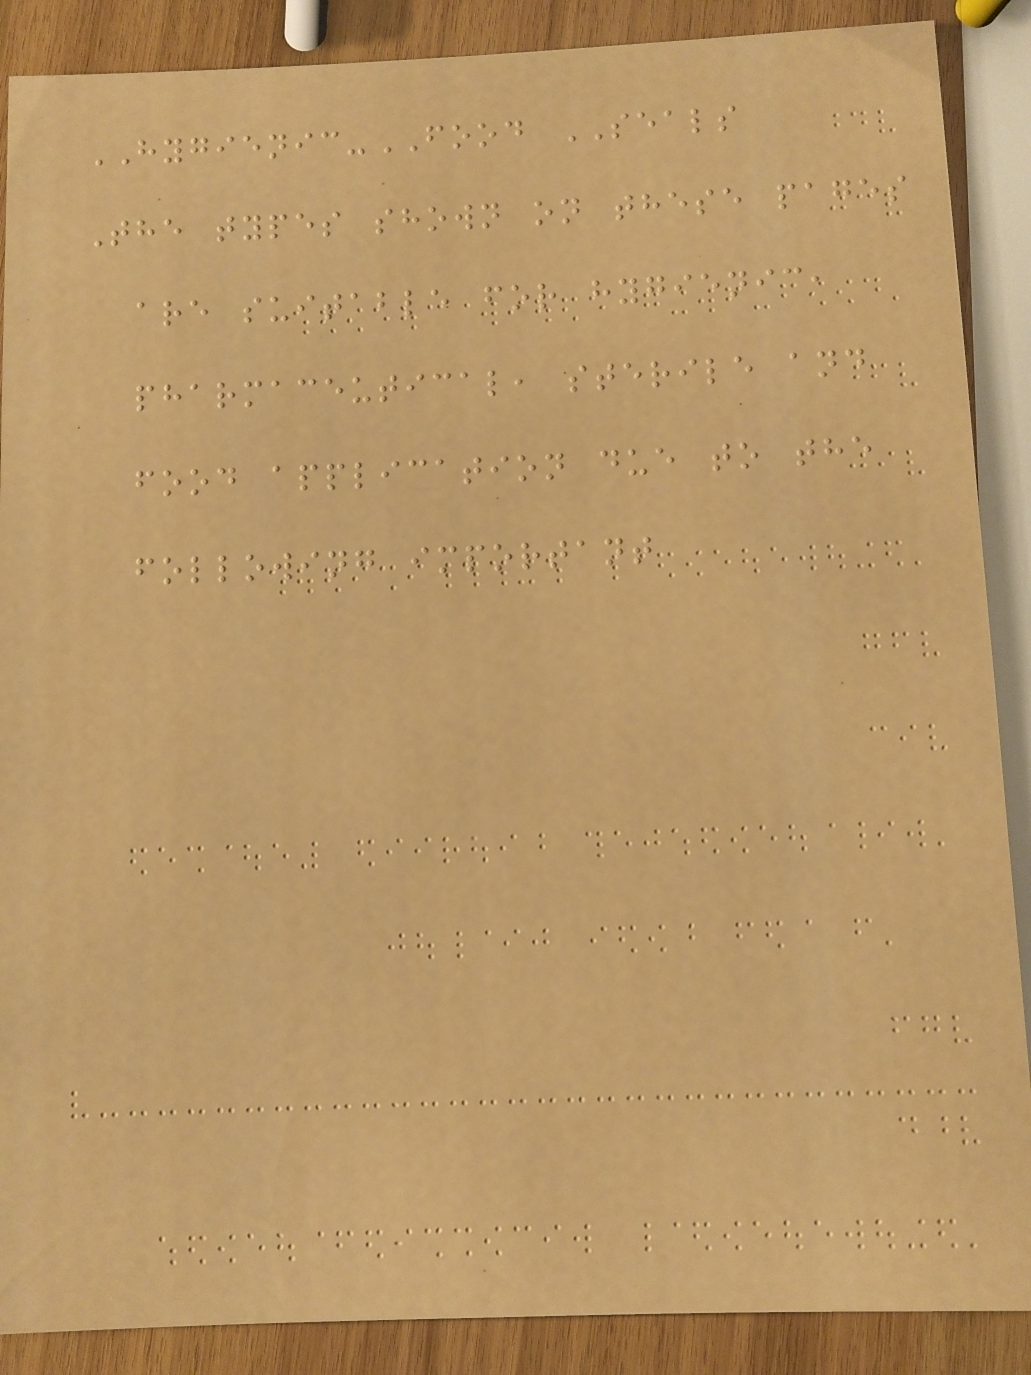HYGIENIC-FOOD SEALS
The types shown on these pages
are suitable for hygienic,
pharmaceutical, sterile and
food application due to the
following important
